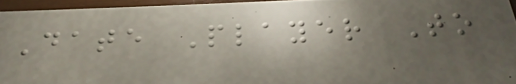Date Player To
